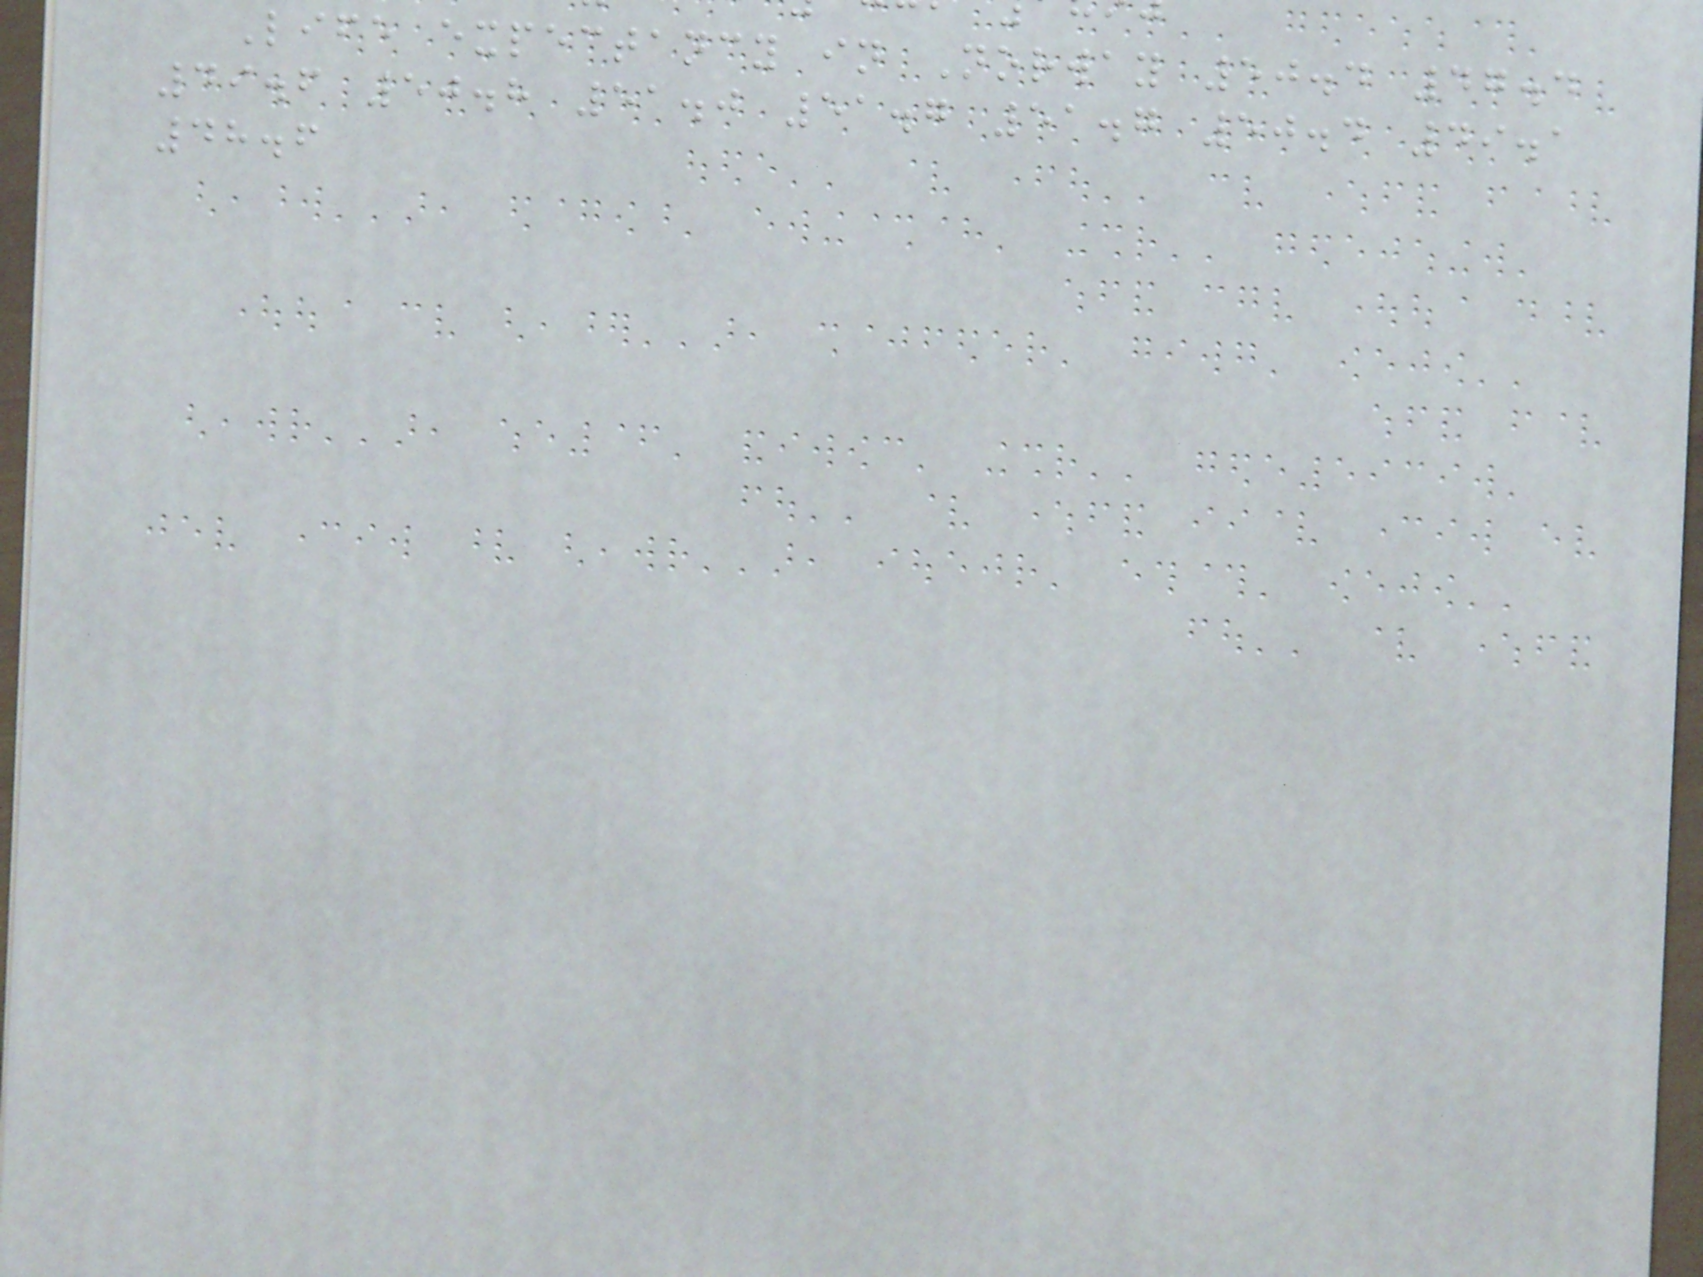Life expectancy in Norway 50.4 47.4
49.6 50.8 51.0 51.7 51.7 50.4 49.1
48.6
